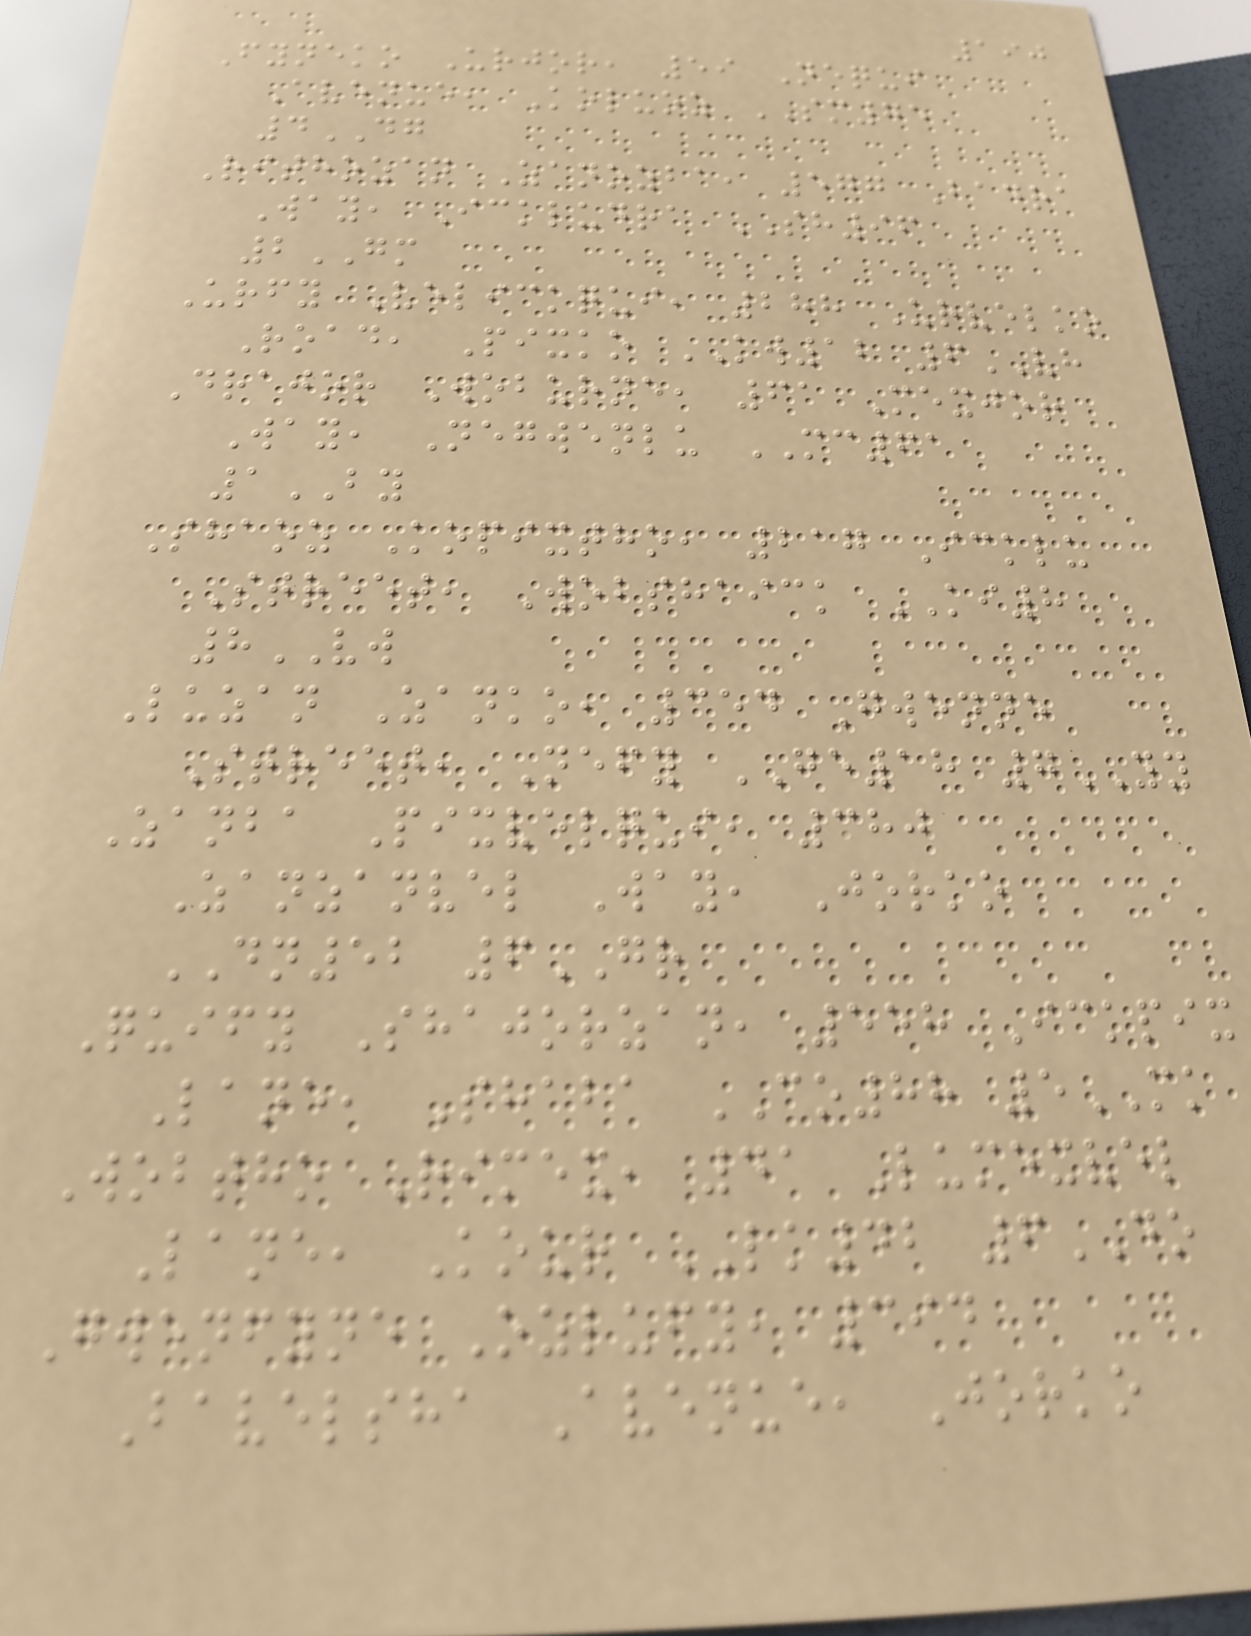190
Fyneko Urjor, 59 Nequi
Avenue, Koluoz SM75
4DG
Rithozan Zanozba, 577 Badra
Way, Ickludra SH96
2GM
Urfy Velickqui, 288 Urvelko
Road, Pixko KW12 6VH
Drajor Woburne, 61 Mexjor
Way, Negwenlu MC61
1BY
Shaoz Kopixtho, 217 Icklu
Street, Wobshaick KI8
8VW
Luzan Zanko, 354 Gwenne
Street, Nefy GE18 7YY
Zanba Pixvelqui, 380
Zanzanvel Way, Jorko
DN52 6GR
Quify Shajorzan, 558 Ickpix
Lane, Shaba CO88 5MK
Wobtho Rimex, 41 Lumexvel
Lane, Kour LK42 6DO
Gwenfyne Ozlufy, 394
Bavelsha Avenue, Jorko
